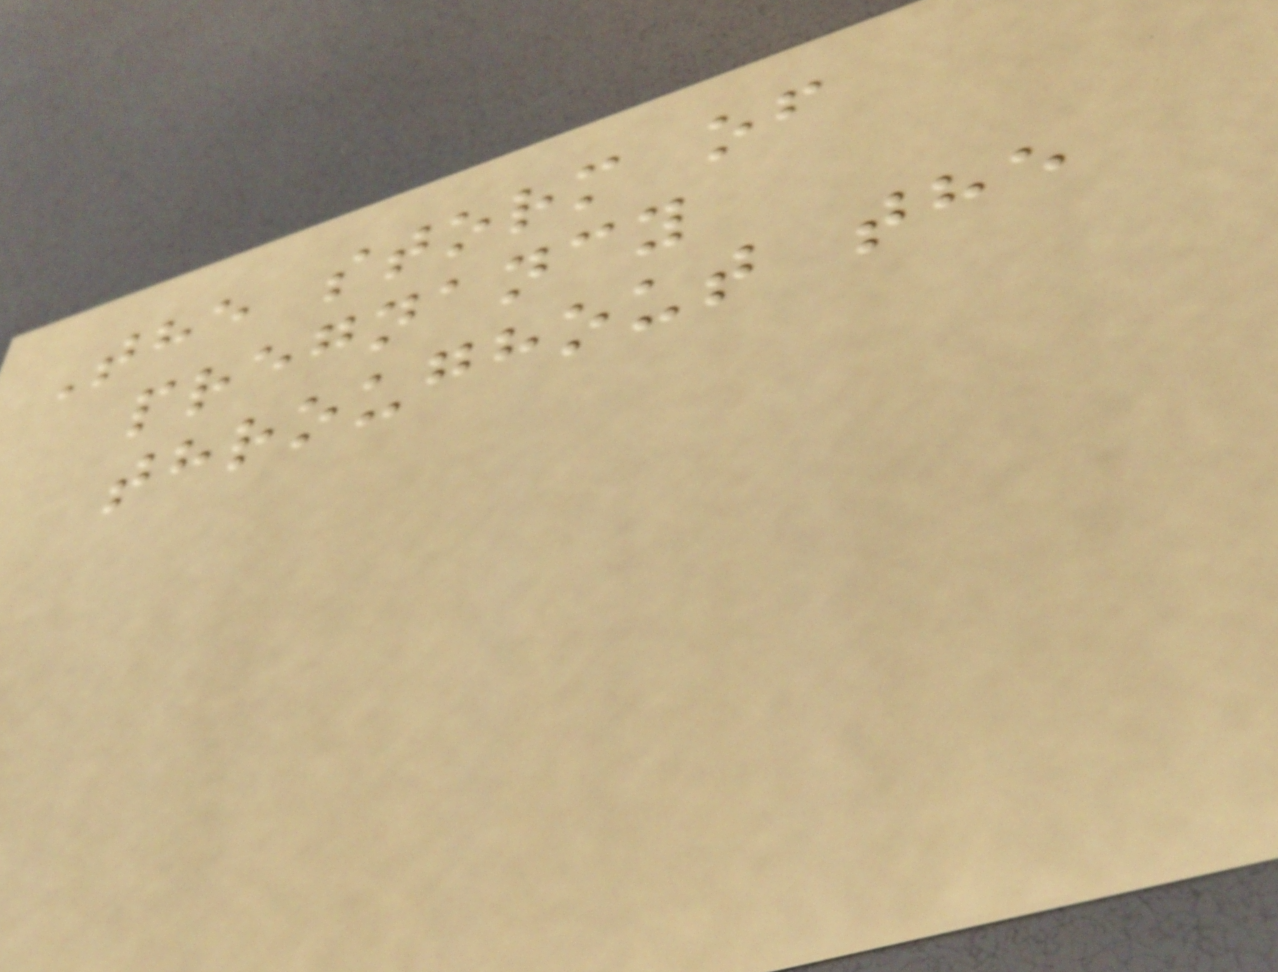The storm of
pregnancy
throughout the
